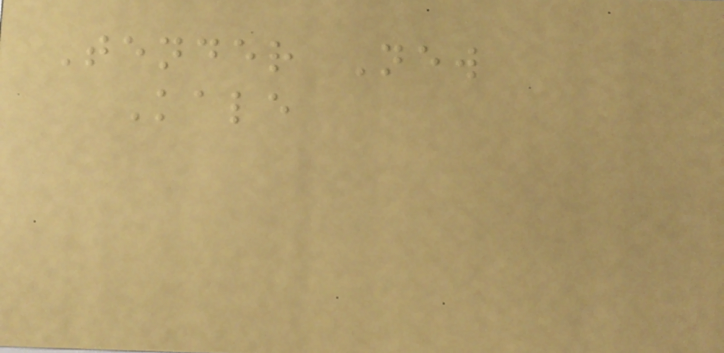Tender New
Kale
